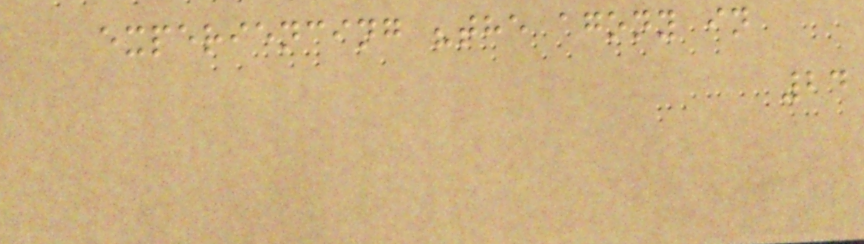experiencing "the agony in
24
